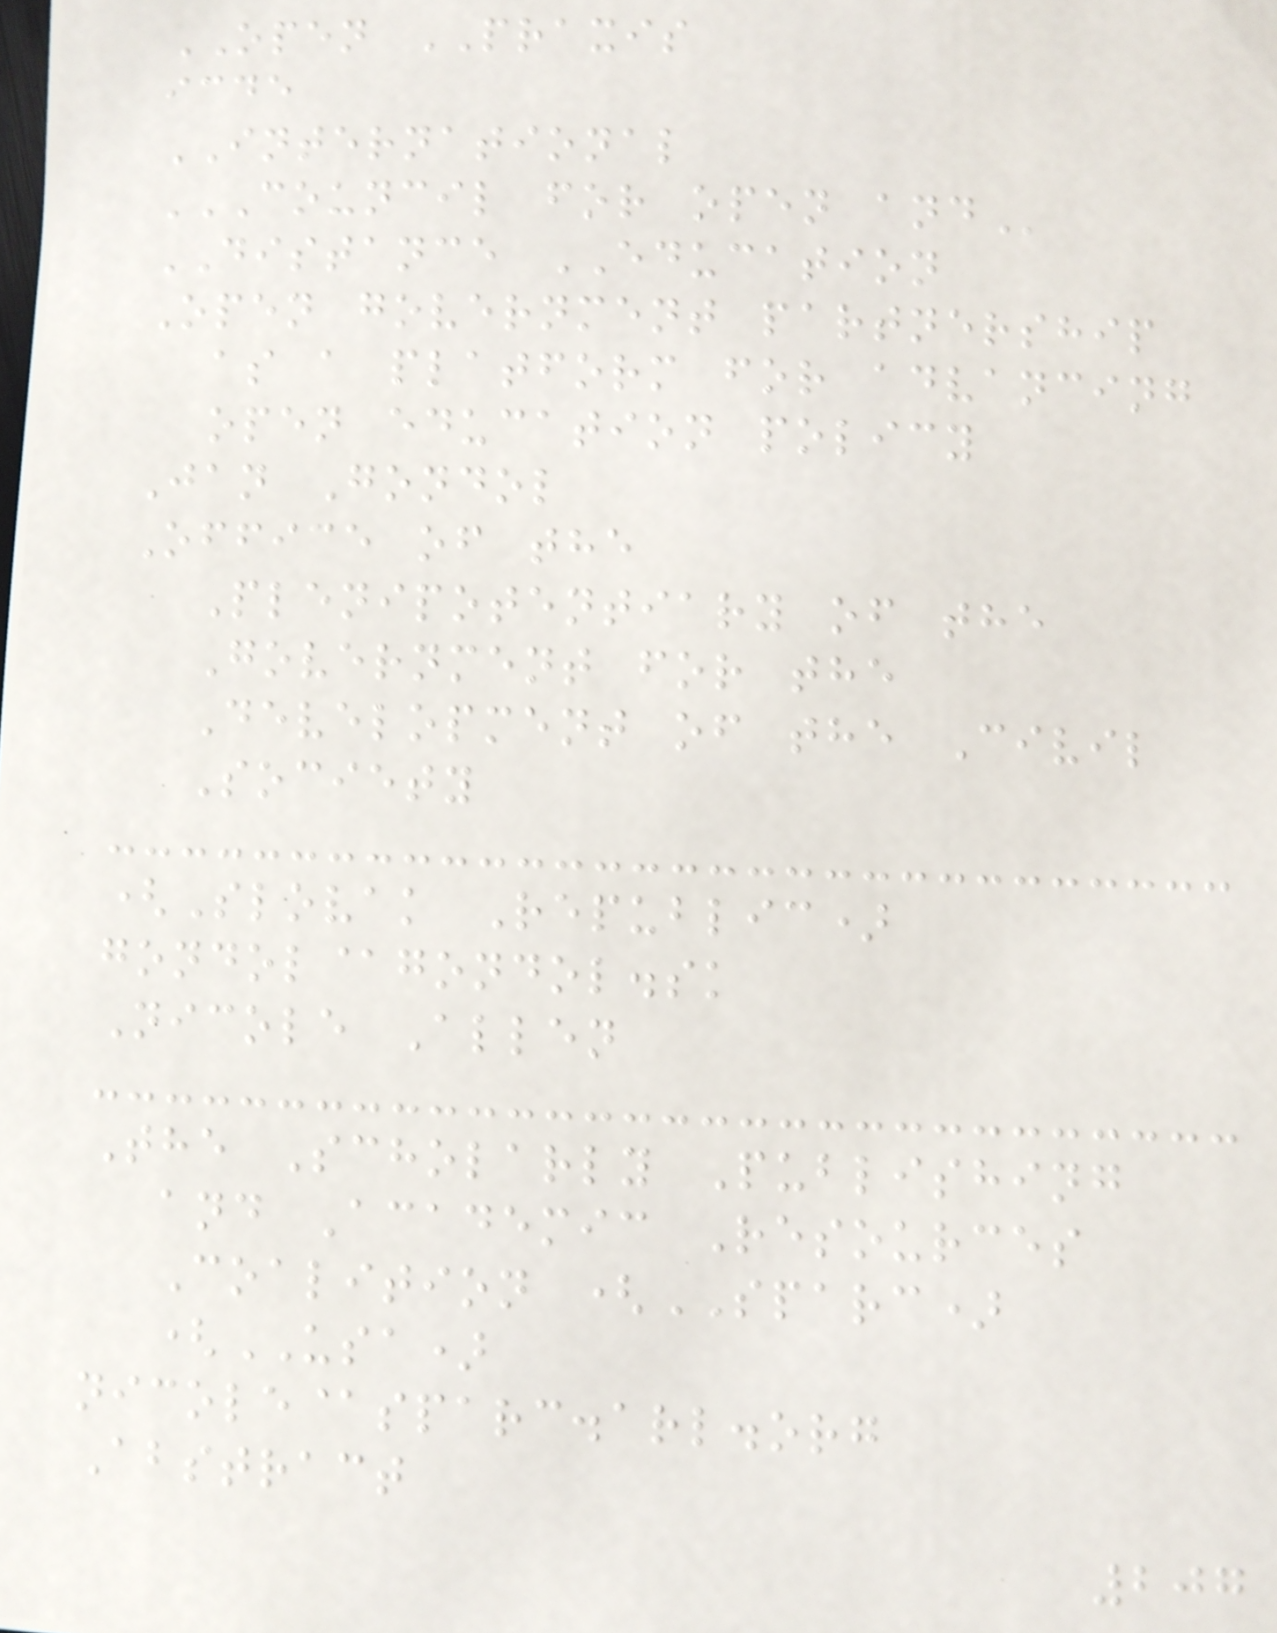OPEN PRAXIS
icde
INTERNATIONAL
COUNCIL FOR OPEN AND
DISTANCE EDUCATION
Open government partnership
as a platform for advancing
open education policy
Jan Gondol
Office of the
Plenipotentiary of the
Government for the
Development of the Civil
Society
(Slovak Republic)
gondol@gondol.sk
Nicole Allen
The Scholarly Publishing
and Academic Resources
Coalition (SPARC)
(USA)
nicole@sparc.arl.org
Abstract
207
